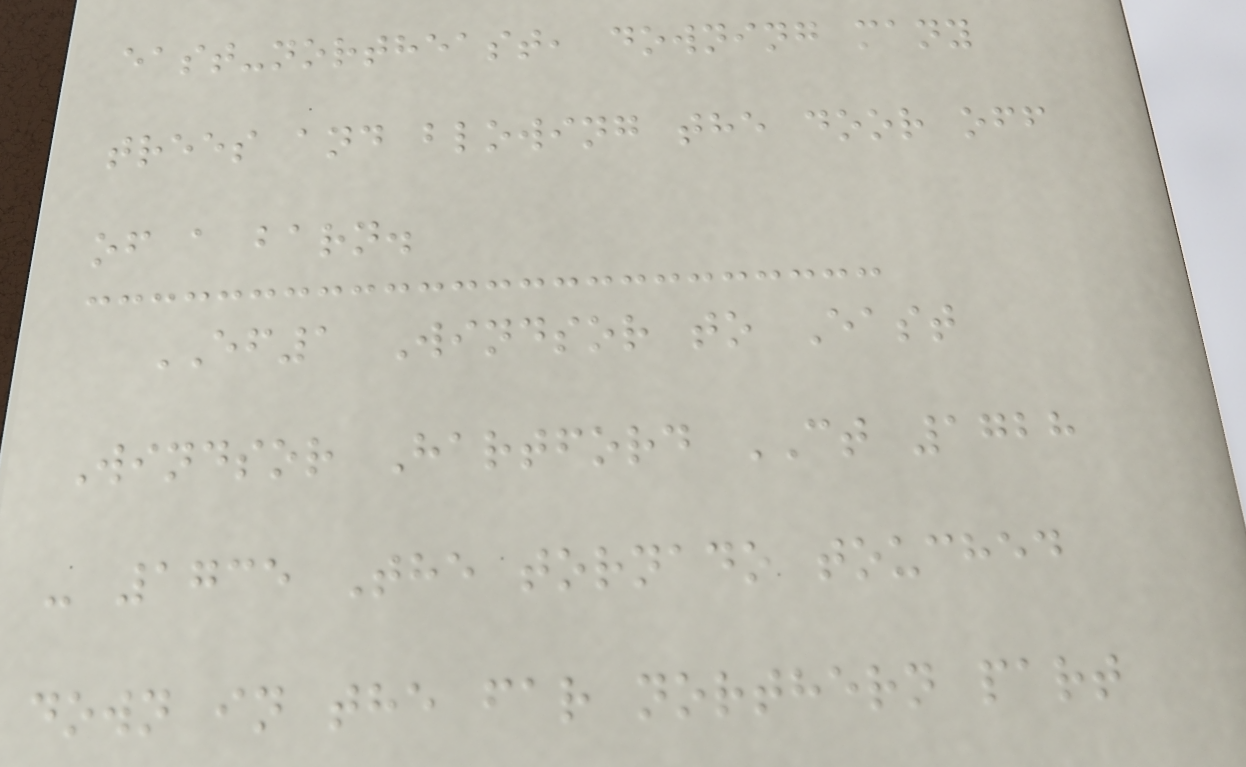east-northeast, downing many
trees and blowing the door off
of a barn.
EF1 Windsor to East
Windsor Hartford CT 1728
- 1735 The tornado touched
down in the far northern part
